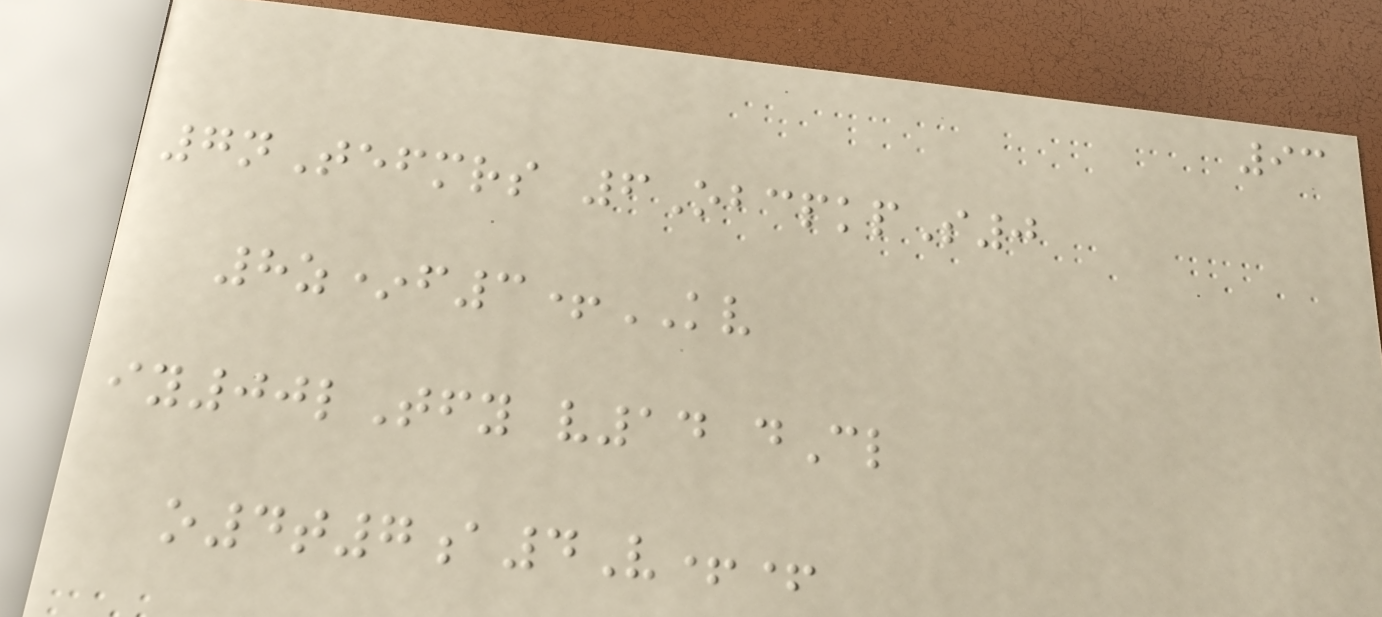93
7nTefmrs 6ObcpkpS0
8z*f3+KV
iy00lTfy v14 dCl
o4t7a4V++
